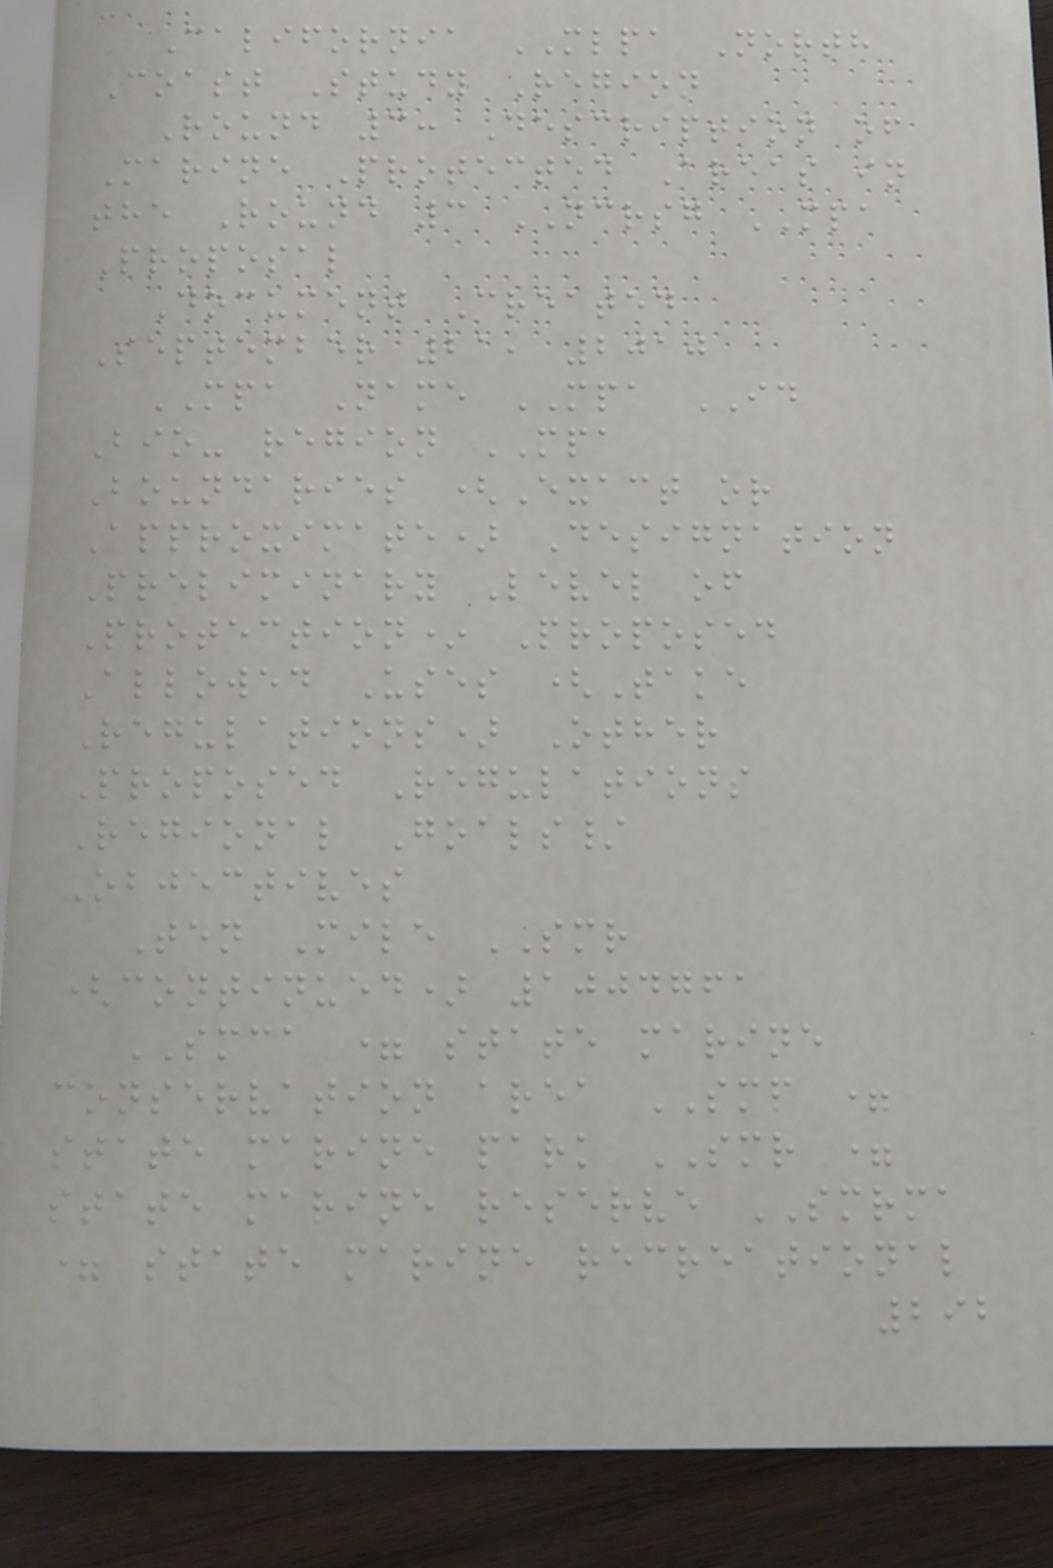California MLPA North
Coast Study Region
Round 3: Description of
Marine Protected Areas in
the Round 3 NCRSG MPA
Proposal
Document Created
September 21, 2010
MPA Name MPA ID
Bio- region MPA
Boundaries (Exact or
Approximate) Designation
Preliminary Level of
Protection* Proposed
Allowed Uses (Take
Regulations) Other
Proposed Regulations
Regional Goals/
Objectives
Ten Mile SMR
(continued) 1004761
SMCA = state marine
conservation area SMP =
state marine park SMR =
state marine reserve SMRMA
= state marine recreational
292
